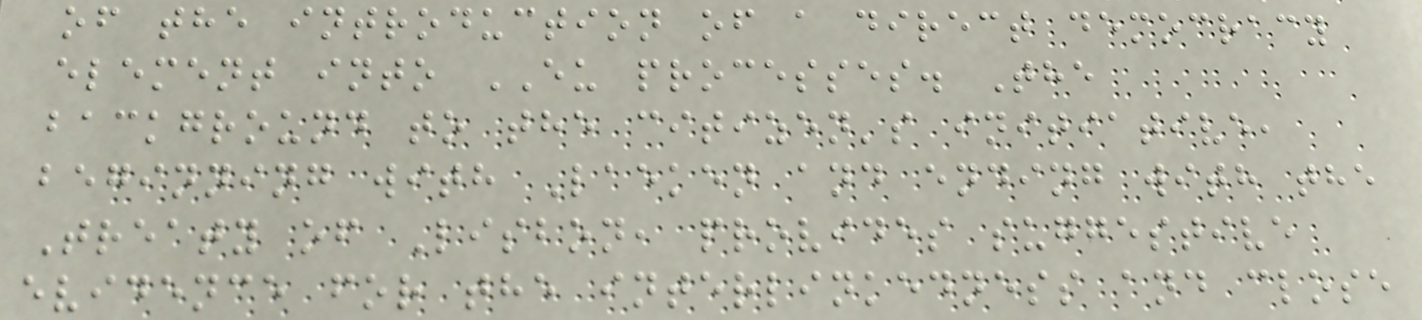of the introduction of a direct democracy
element into EU processes. The
background to the citizen's initiative,
beginning with Laeken and ending with the
Treaty of Lisbon, provides suggestive
evidence for the interlinkedness and close
